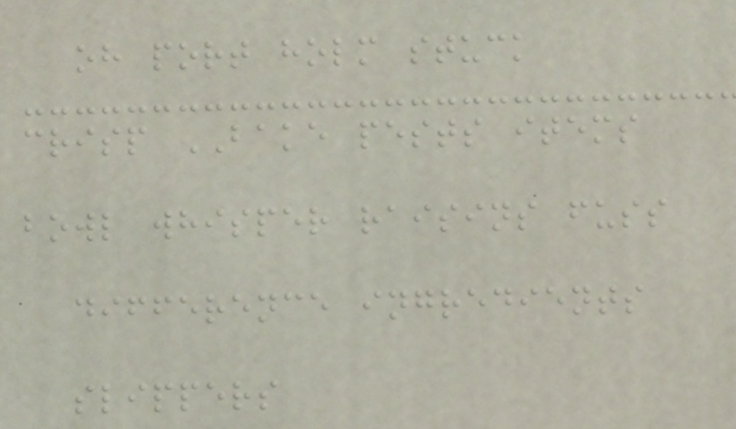oh port holm stuck
crisp BAKE pests items
bowl whisper raisins fuss
difference ingredients
slippers
